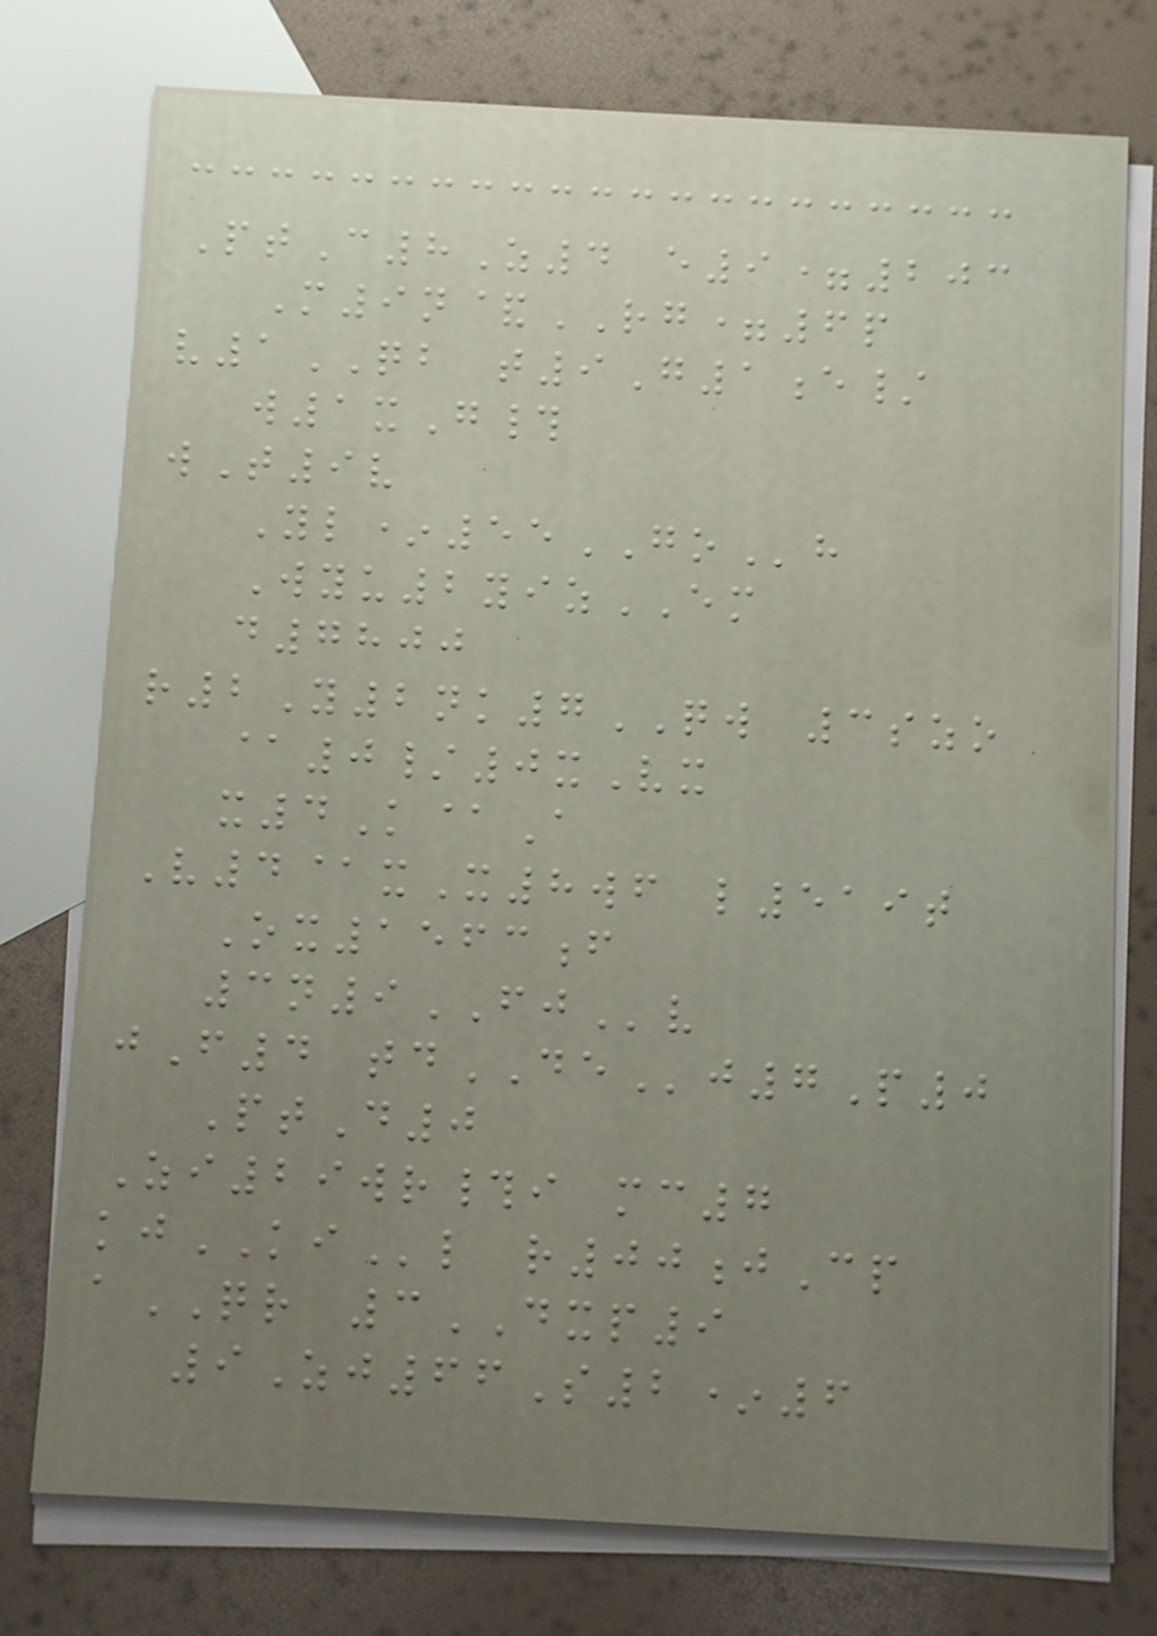PtC8Z4 e9=203
M9n&RG=6p
v1QB t9G1e/
w1xG#
wT9v
Yl*55GOh
Wyu2yizEM
d7800
r2Y2nk7QW 3szo
@0/0xVx
x4K@A
V4@xX8wf l519t
Ox1563f
3n9FJv
jF4 tdDEj7P0
PtD0
Zi29wr#i mc7
kjKIl r00jCp
aQR 3DXP9
9Zj66S2*6
